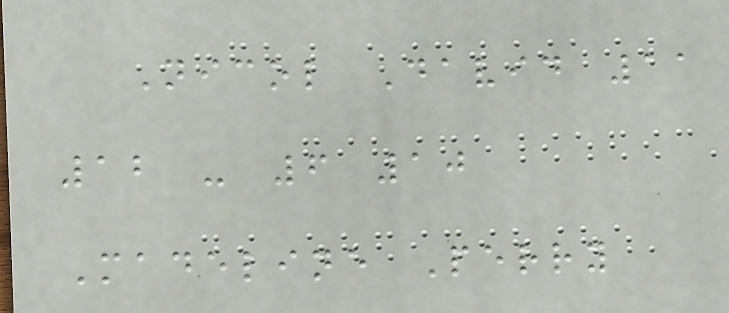Nicol David 11
12 - 6 10
Madeline Perry
